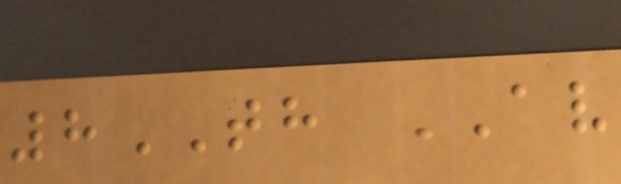8TH AV
